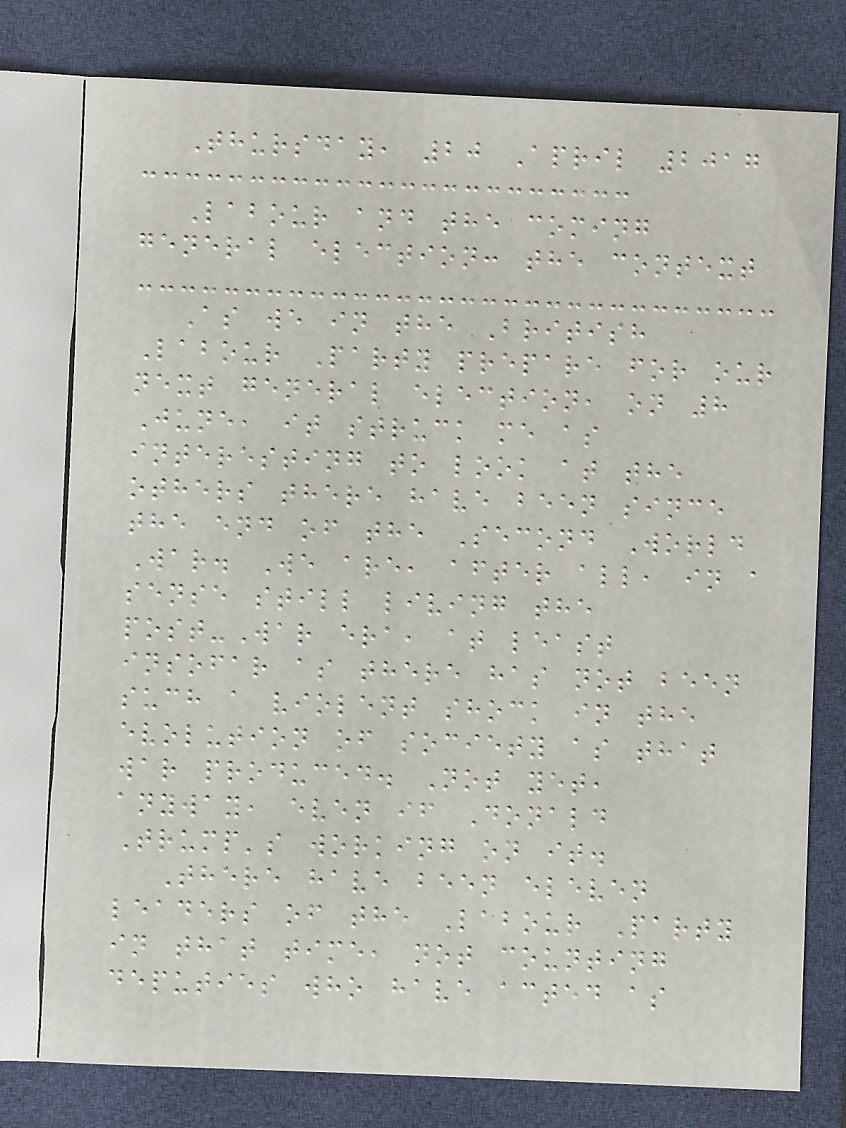Thursday, 20 April 2017
Labour and the coming
general election: the context
As we in the British
Labour Party prepare for our
next general election, on 8
June, it struck me as
interesting to look at the
others there have been since
the end of the Second World
War. We are, after all, in a
sense still living the
post-War era, at least
insofar as there has not been
such a violent shock in the
evolution of society as that
war produced. Not yet,
anyway, even if Donald
Trump's working on it.
There have been eleven
leaders of the Labour Party
in that time, not counting
deputies who have acted as
